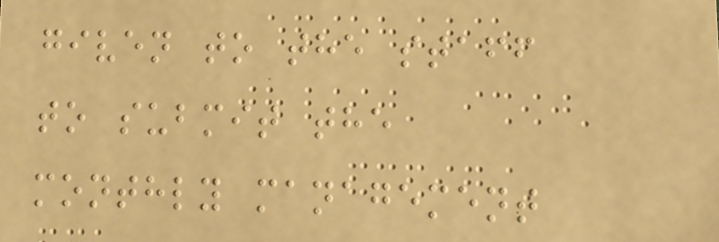given to the staff
to submit the
monthly management
